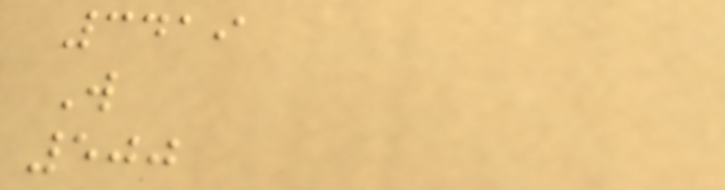3419
W
500
